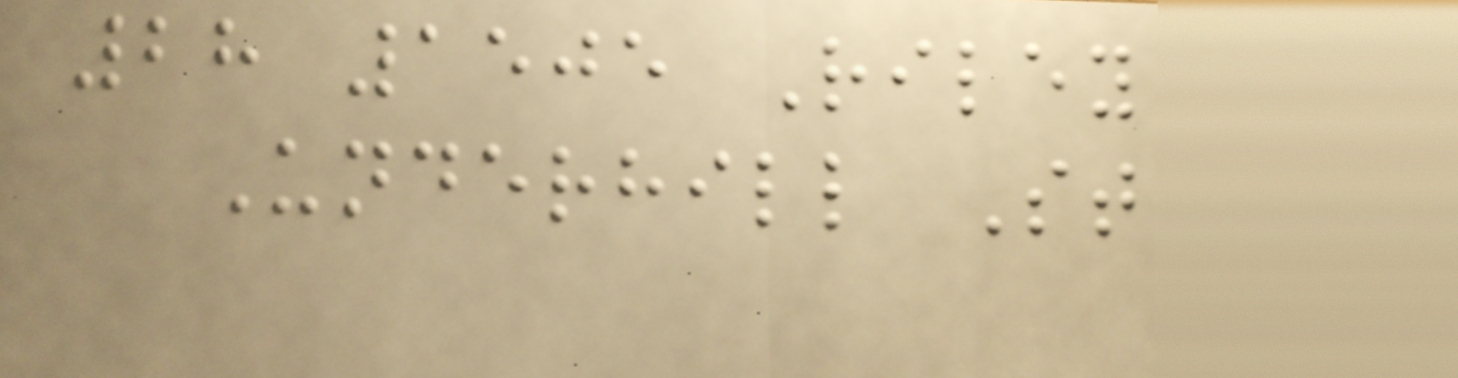28 1505 Riley
Underhill St
